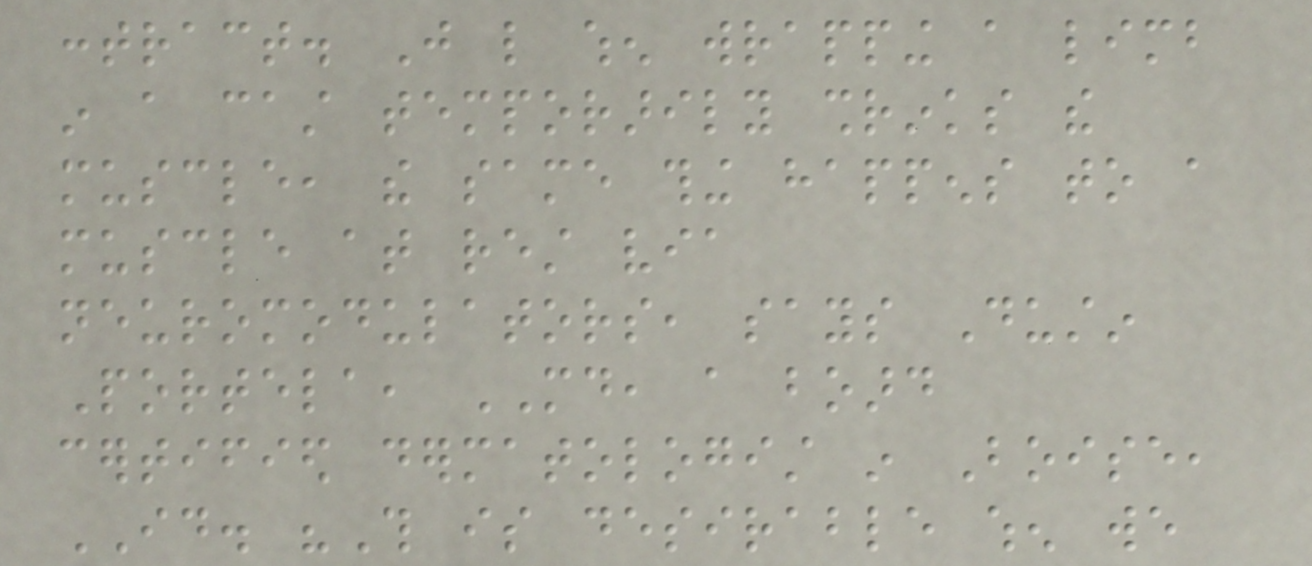contract. Just like when wrapping a limb
in a cast temporarily shrinks the
muscle, the same thing happens to a
muscle at rest via
neuromodulators, says Dustin
Portela, MD, a board
certified dermatologist in Boise,
ID. "This is desirable when we
